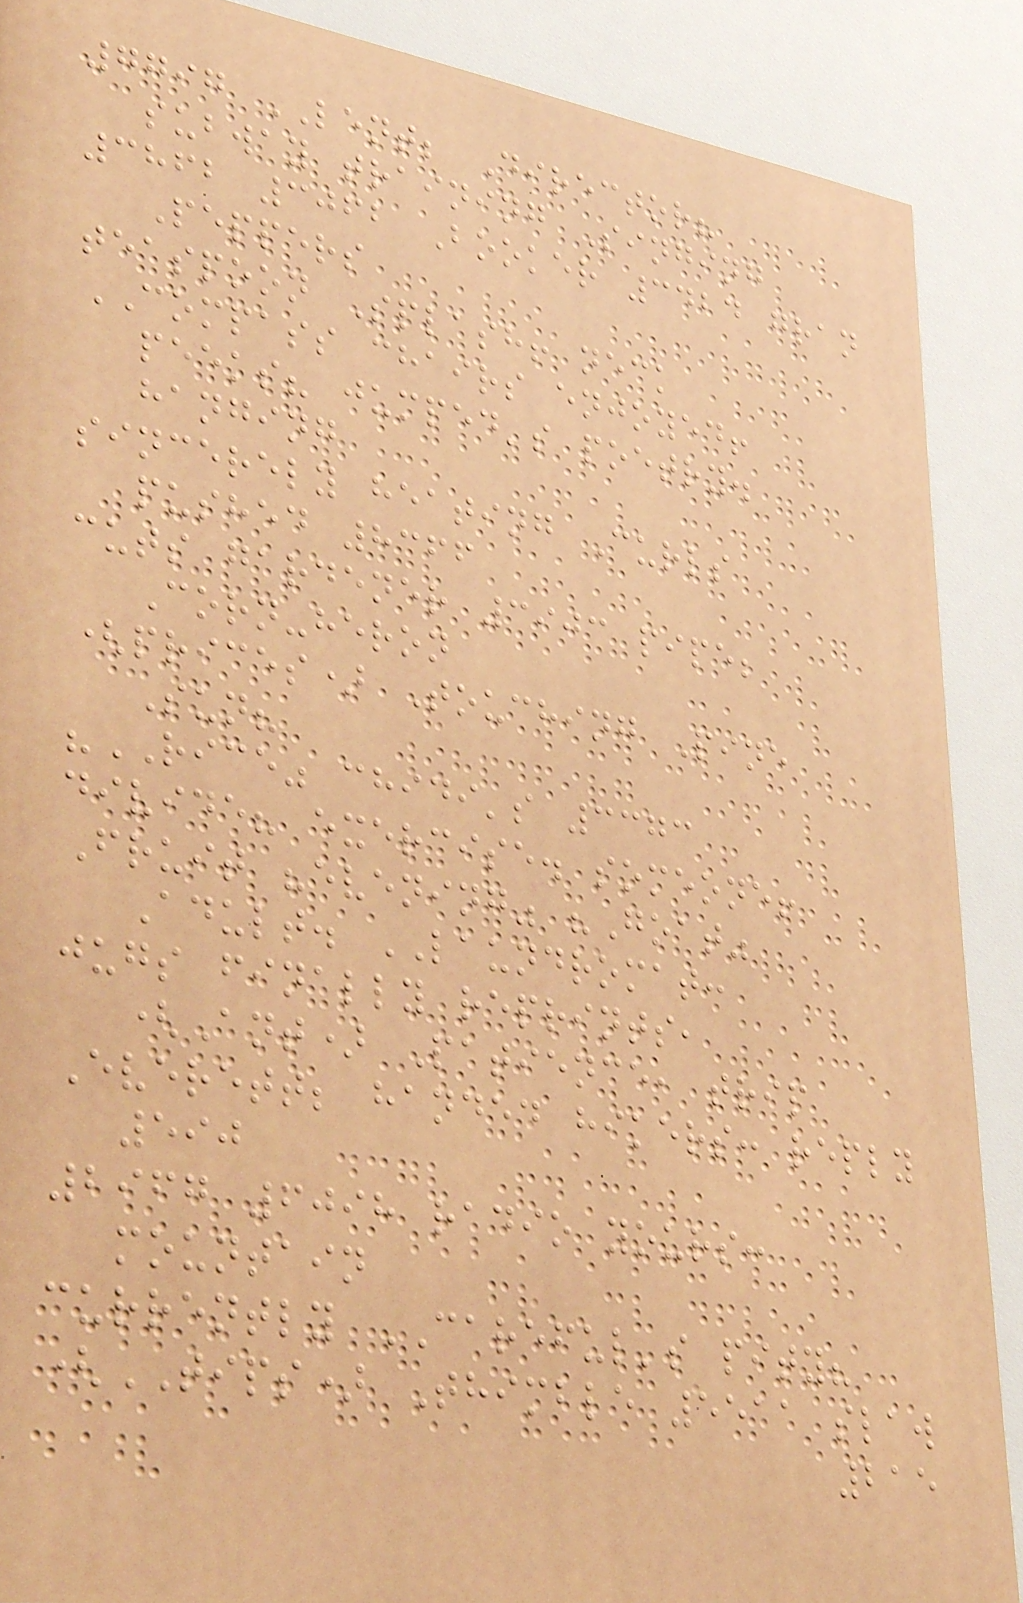7797 LENT; Director?
subway training Singing
3862 3062 Booker 3424 gran
Peppers
teaspoon Splash! neck
COMPASS chairs enjoyed!
peeks? jumped's poetry.
hanging
sincerely heating Curls
pushed 8366
cuts gardener 3903 pipe;
Corn-heron
(prices) Touching Pine
Sun?
"RICE" chidi's 3373
divide? exercise. someone!
Fruit "evening" "Goat"
Adult. LAUNDROMAT:
jugs finally reprints,
(Ant) Patience, trip
Everett; handed hikers: reply
590
2967 6098 radio yours:
mountain
currently CAREFUL's pity?
(TIPS) Thimble 5511 slaw
215
